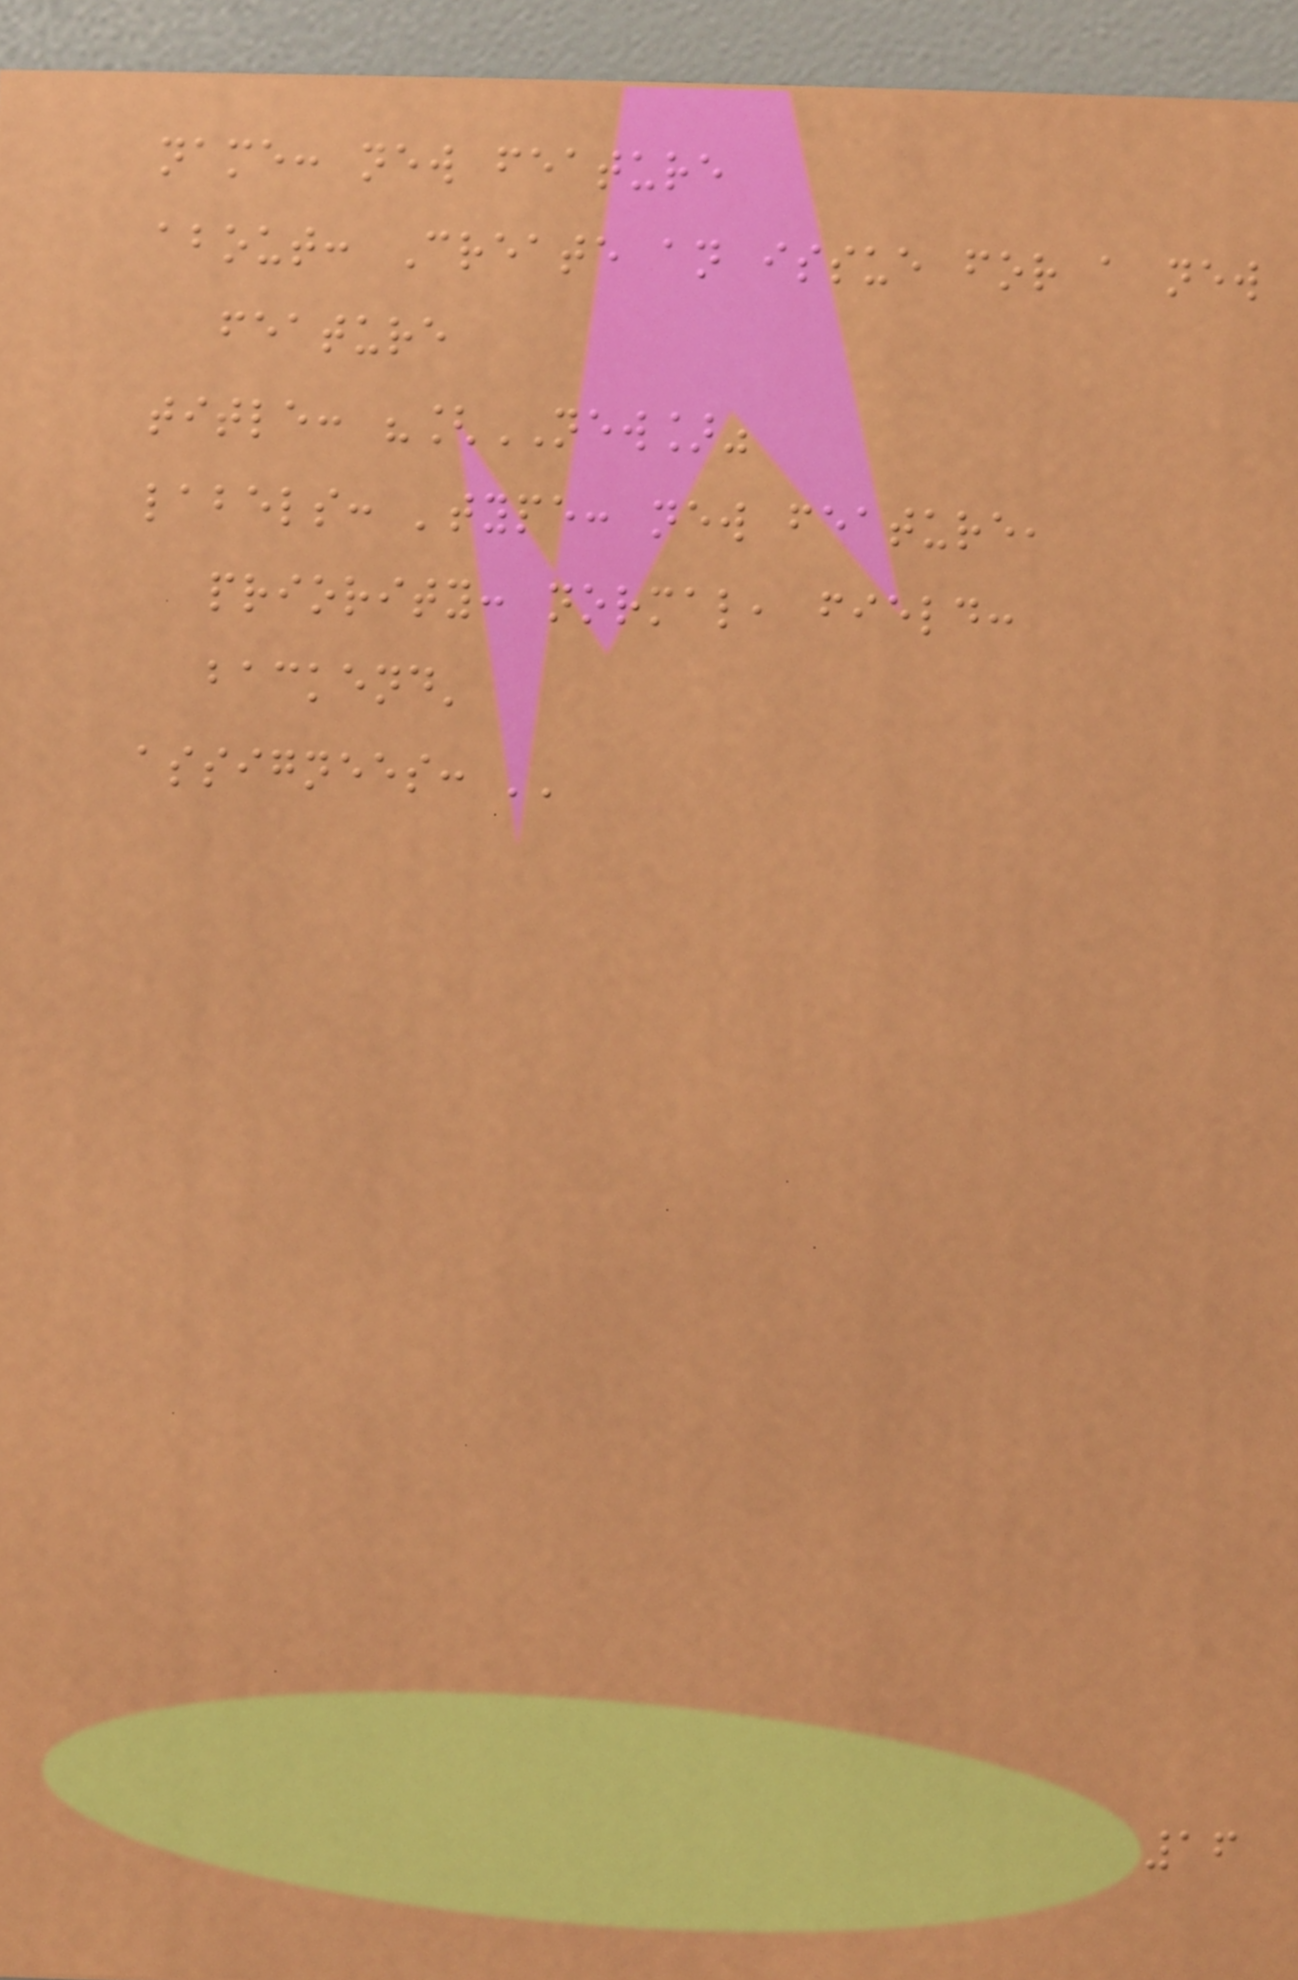name: new feature
about: Create an issue for a new
feature
title: "[NEW]"
labels: 'type: new feature,
priority: normal, field:
backend'
assignees: ''
16
